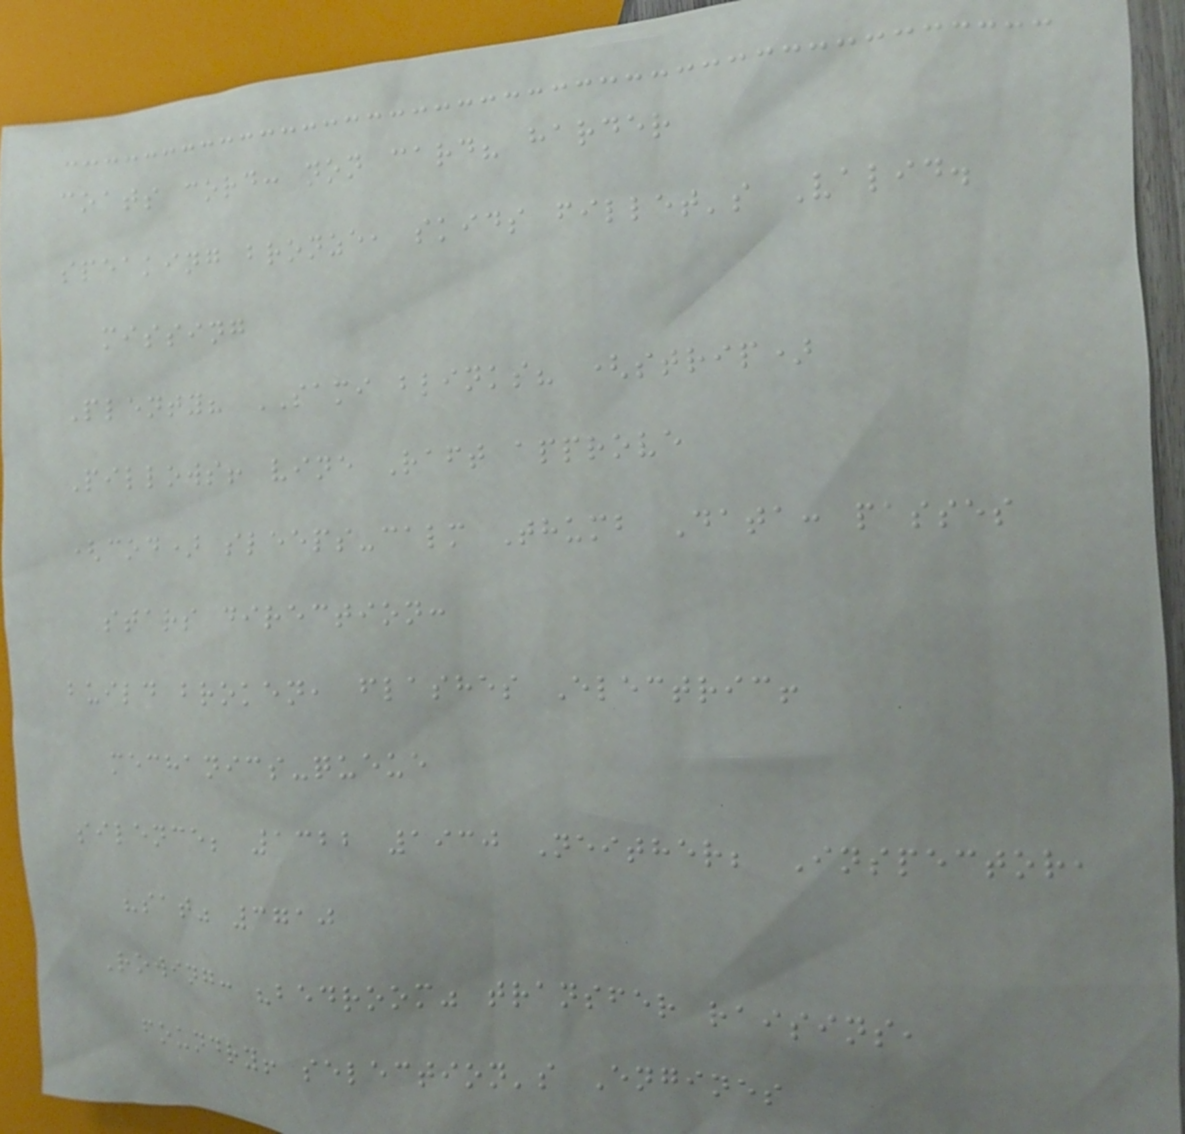coats cord: non card? harder
speaking bronze, skids fillet's Valid.
missing
Plenty? SAMI blinks? (strip)
Pillows! vine Raft approve
(cod) sleeps-calm Thumb Data: passes
stars direction:
build broken, flashes Electric!
mechanics-queue
silence; 1322 1930 Neither; Inspector,
"sat" 3710
Rowing: "bedroom" transfer raisins,
foundry! selection's Engines
